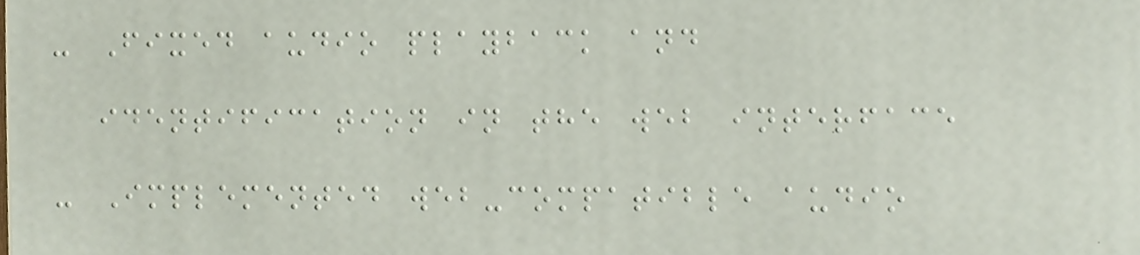- Fixed audio playback and
identification in the web interface
- Implemented web-compatible audio
